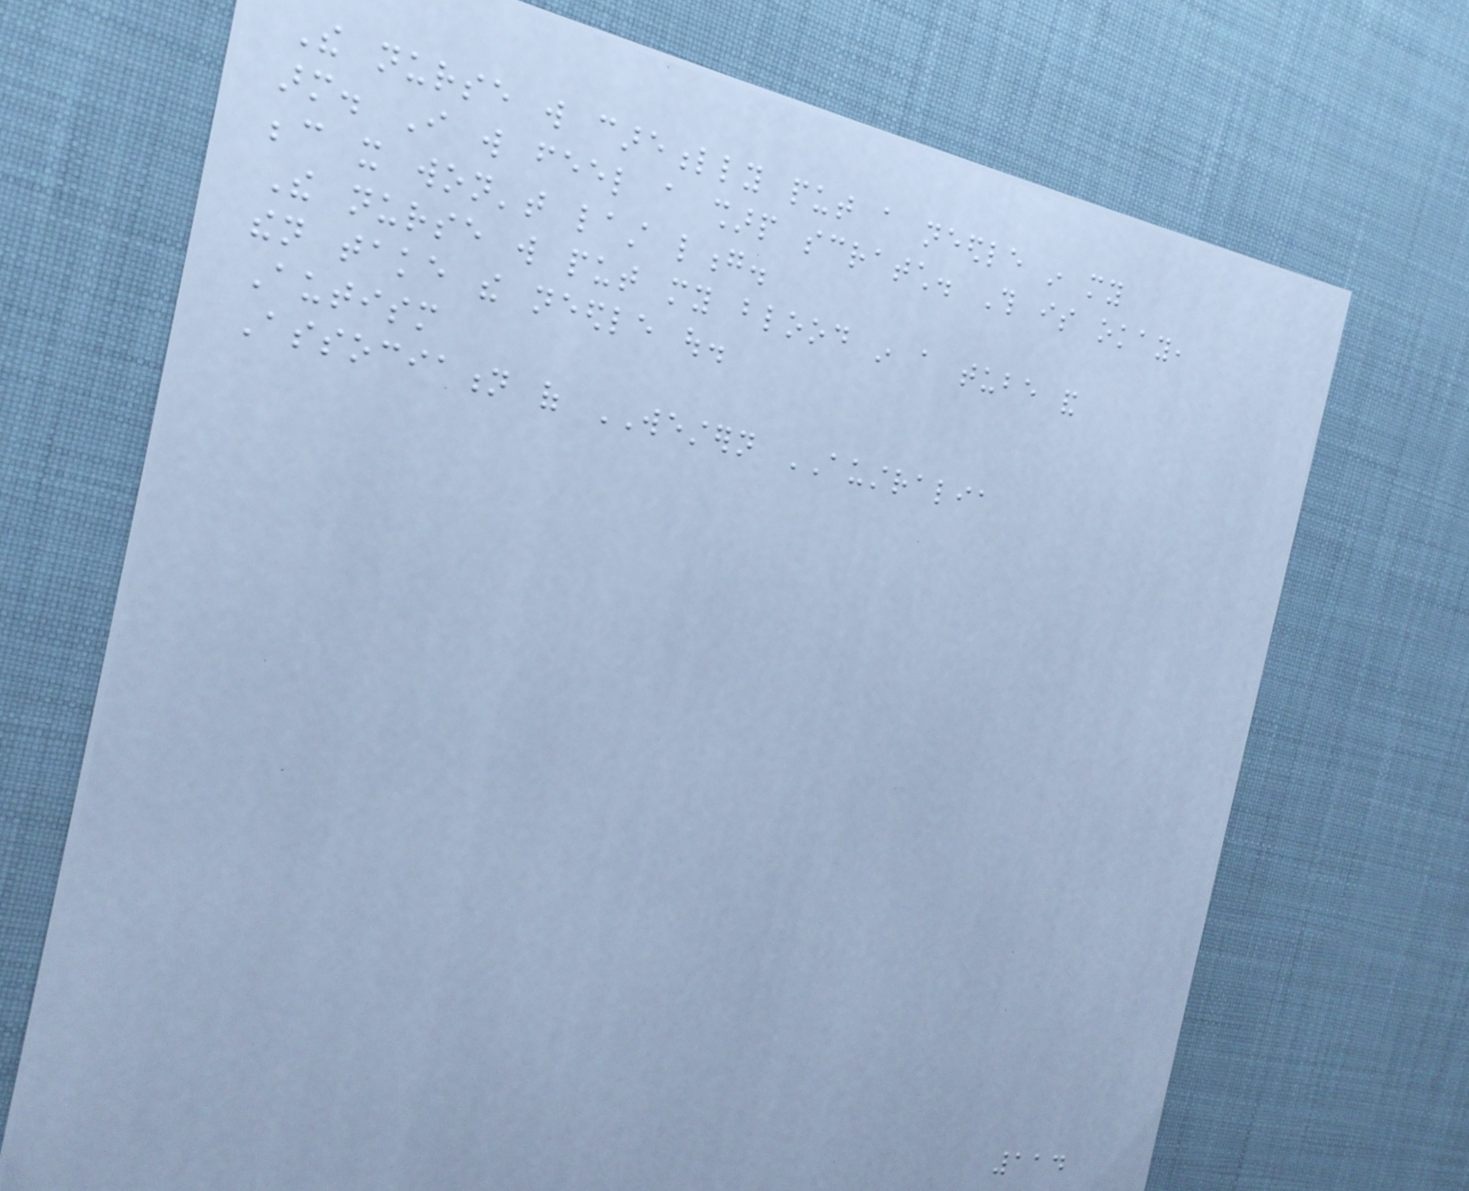The nurse will carefully put a needle in my
arm. I will feel a sharp scratch. This is okay,
because it won't last long.
The nurse will put my blood in a tube and
then take the needle out.
Autism
Association of WESTERN AUSTRALIA
114
